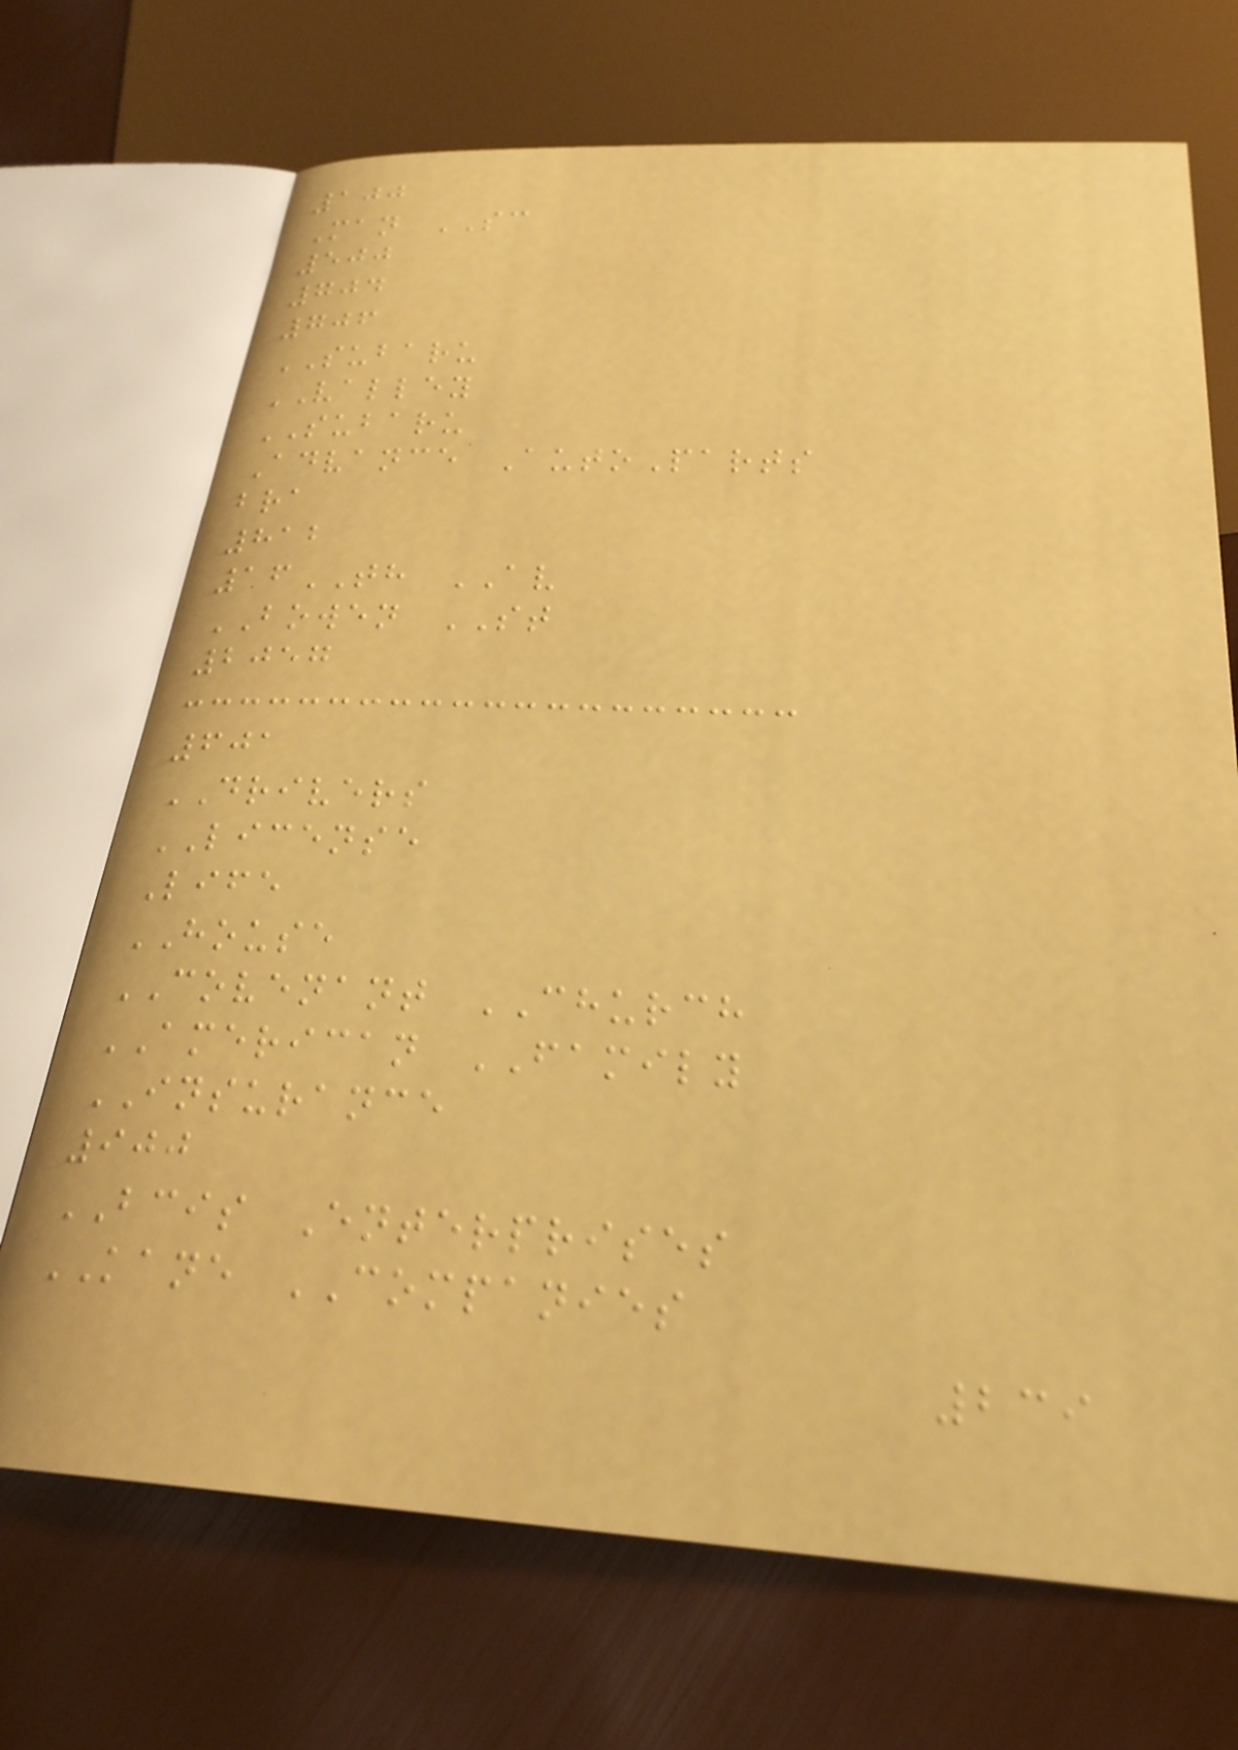100
Man SC
500
704
706
SUBARU
VALLEY
SUBARU
Advance AutoParts
bra
812
16TH AV
BOWEN ST
2057
601
DRIVERS
LICENSE
Life
HOUSE
COVENANT CHURCH
AMERICAN FAMILY
INSURANCE
900
BCIS Enterprises
KANE COMPANIES
239
